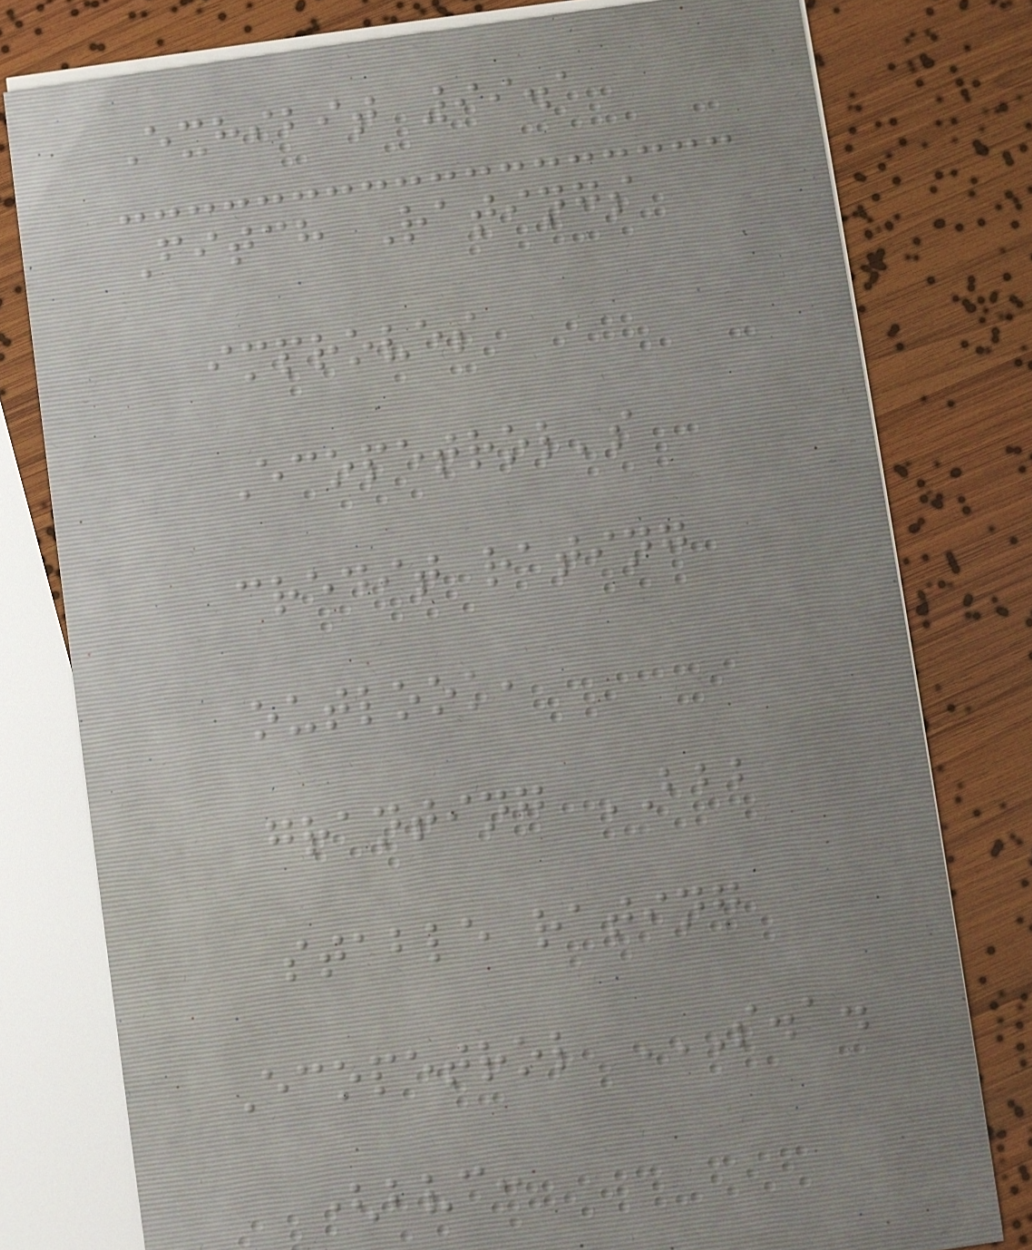Exhibit 99.1
Fitch Ratings
improves
Ecopetrol's
credit rating
outlook,
granting BBB
stable rating
Ecopetrol S.A.
(BVC:
